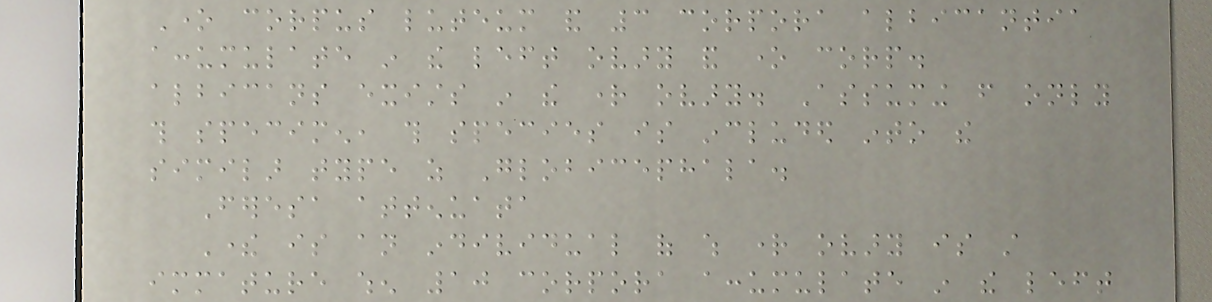One corpus luteum and 3 corpora albicantia
accumulate in the left ovary and one corp.
albicans exists in the right ovary. Assuming from only
this specimen, this species is included into the
similar type as Globicephala.
Feresa attenuata
There is an individual of which right ovary is still
immature when 10 corpora accumulate in the left
